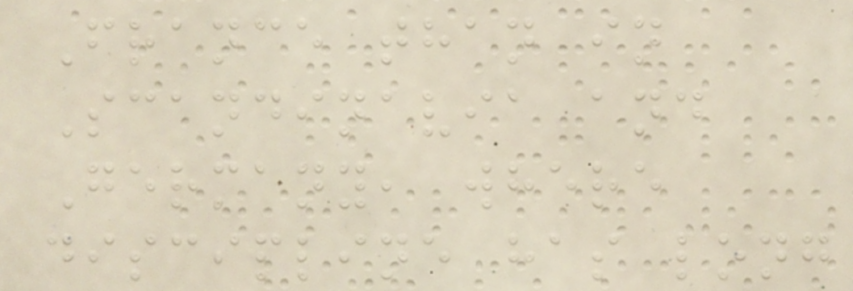France than in
Scandinavia and
Germany, where
discipline has long
